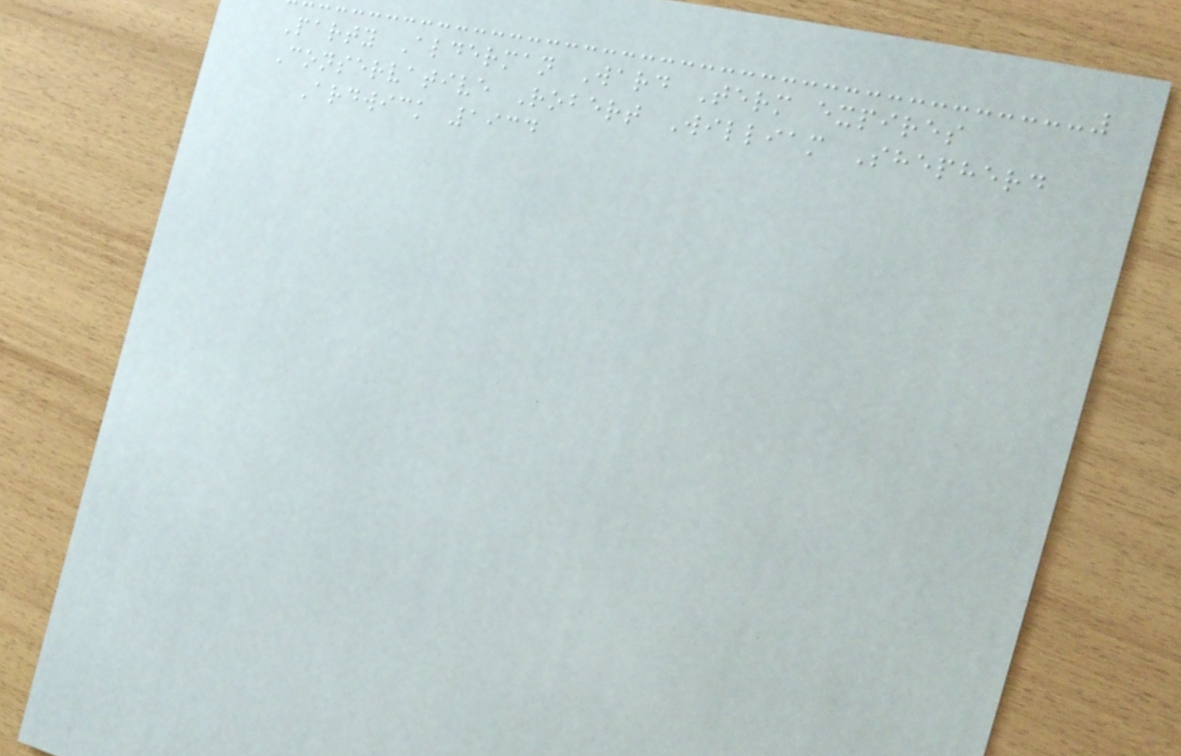Party Alderman Ward Term expires
Conservative Robert William Shepherd
Ardwick 1934
